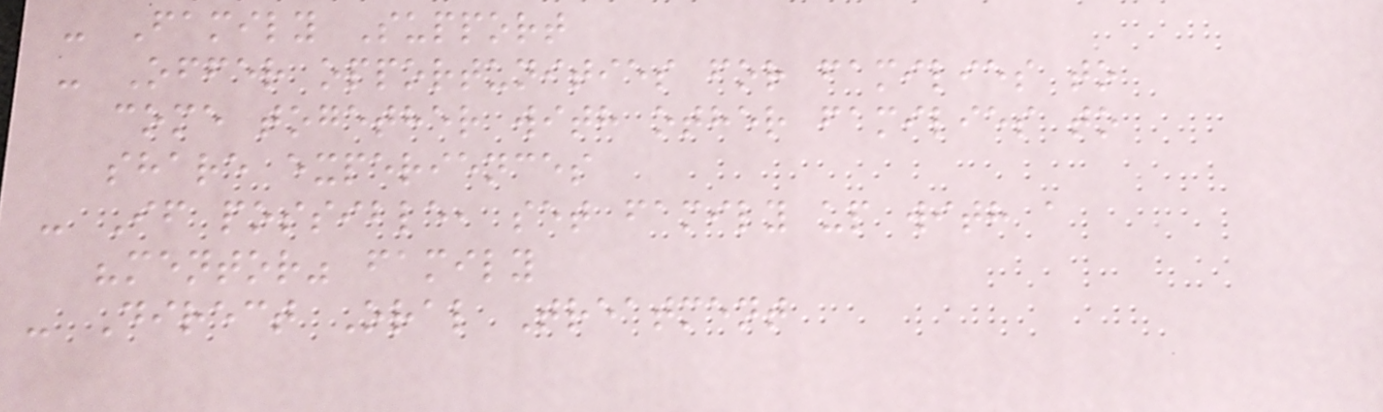- Family Support
- Offer opportunities for families to
come together with other families to
share experiences
- If possible, set family up with a
"mentor" family
- Direct Oral Treatment
